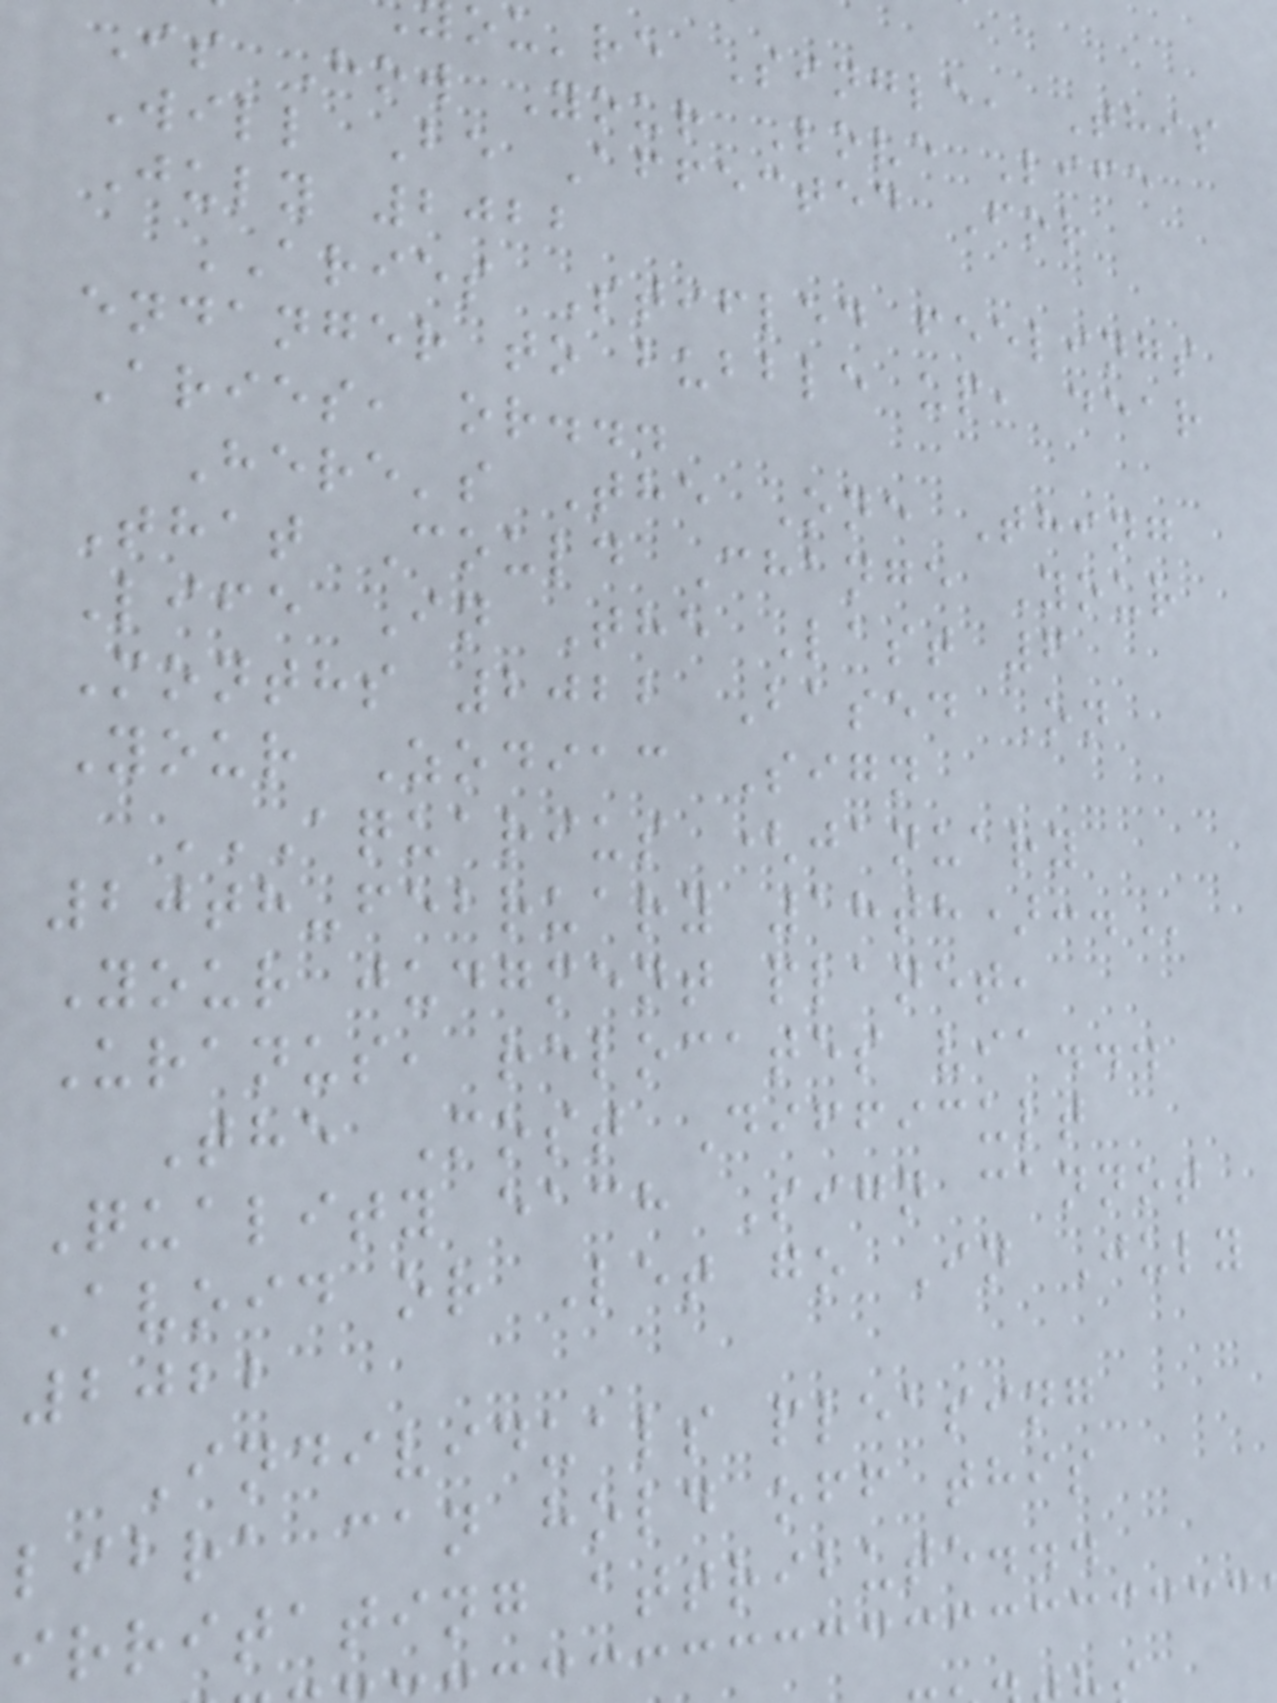ou're Single, This
Is How Your Love Life
Will Be Affected For
July 2022
ARIES Stifled feelings
endanger to bubble up, dear
Aries, or...
Here's The One Thing
That Could Change Your
Life In The Last 6
Months 2022 Based On
Your Zodiac Sign
AQUARIUS (JANUARY
20th-february
Your judgment planet,
Uranus, relocates via...
The Most Difficult
Quality each Sign cannot
Avoid or Let go In July
2022
Individuals pleasing
libra can hold off this
irritating attribute...
